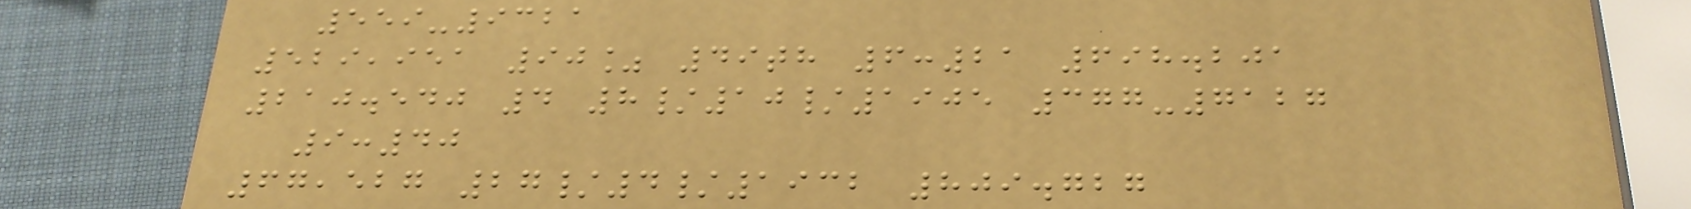559-9321
529,951 90% 49th 6:21 698.201
210.540 4 8/10/1905 377-7127
9:40
67,527 27/4/1932 809.727
